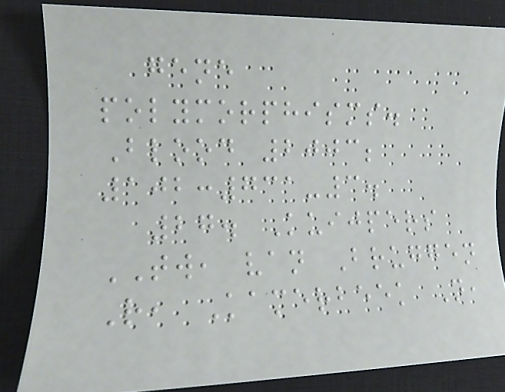gene
polymorphisms.
Blood 2003;
102:731-3.
27. Kuijpers
TW, van Bruggen
R, Kamerbeek N,
